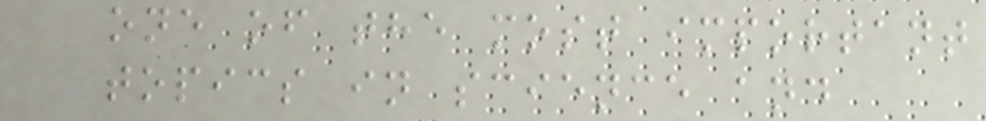one of the most important
topics in science and
